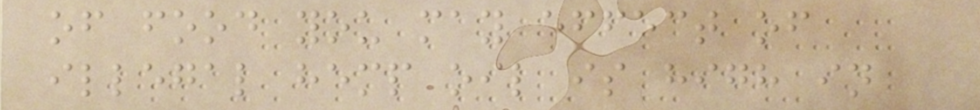of food you may effect of
illegal hemp oil is high in
